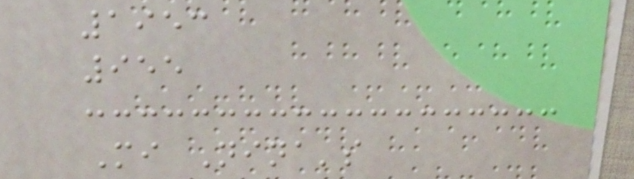1953
955
Mi Nina's
